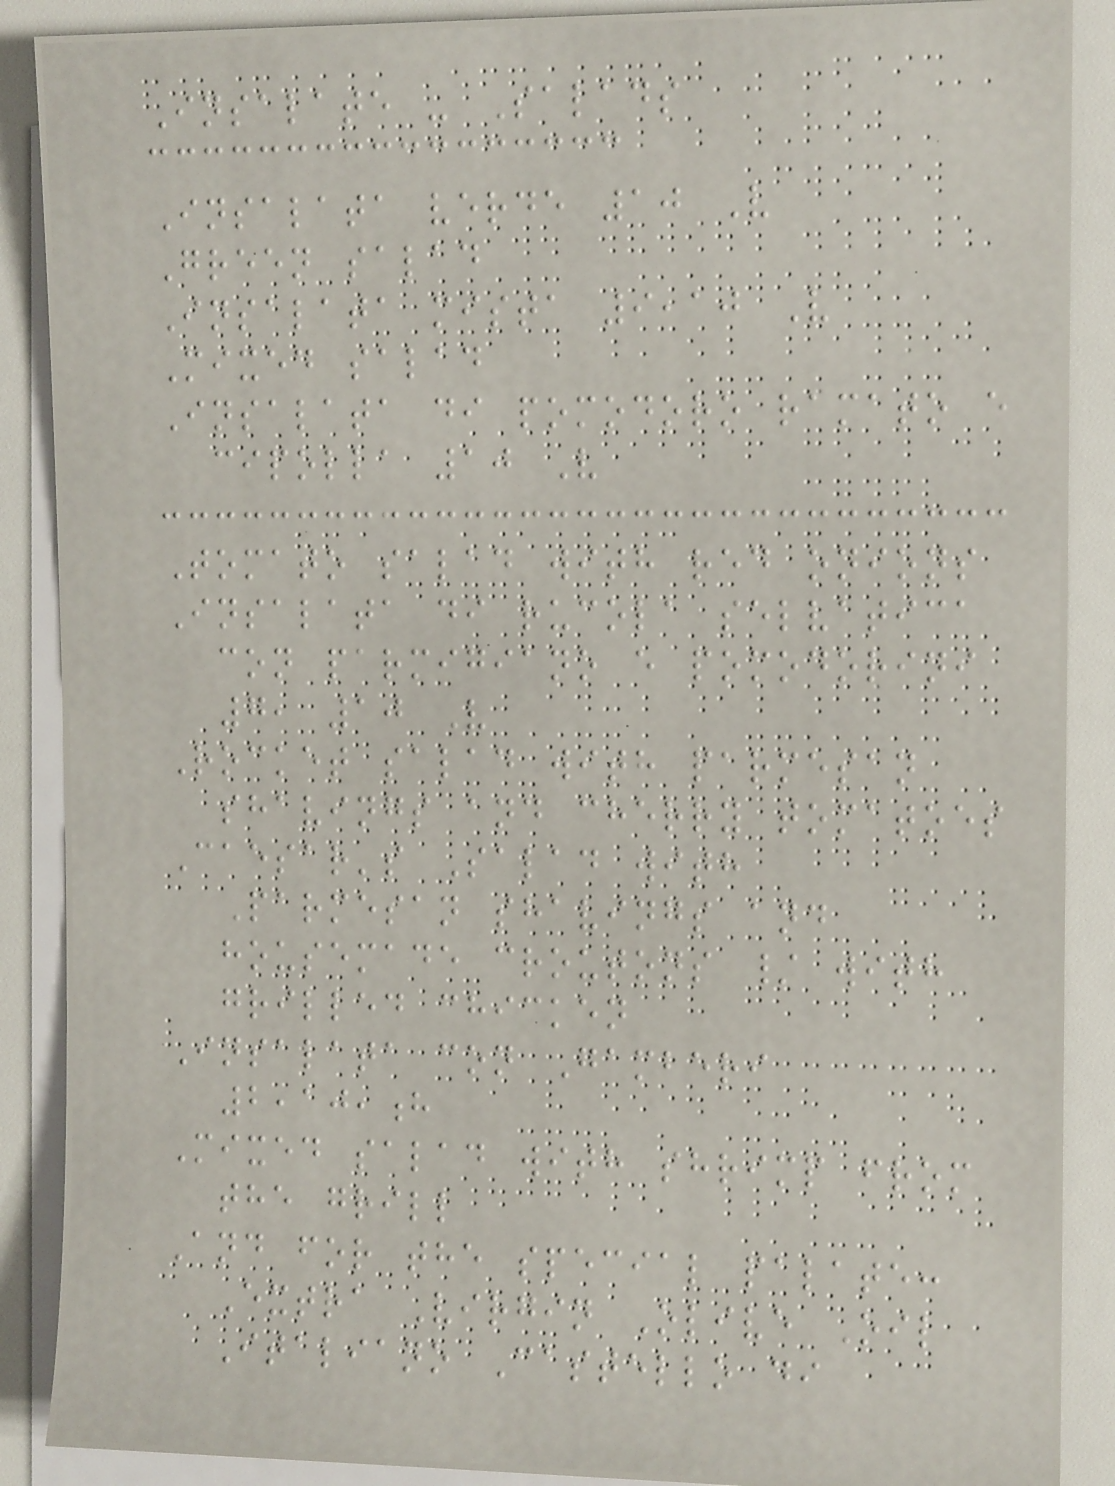Insalate - Salads
Insalata verde 10 V
Green salad
Insalata mista 9,10 V
Mixed salad
Insalata di pomodoro ramato e
cipolla 10 V
Tomato salad with red onions
Insalata di rucola selvatica
con parmigiano e pomodorini
7, 10 V
Rocket salad with parmesan
shavings and cherry tomatoes
Caesar's Salad with
Parmesan shavings and
housemade croutons / with
grilled chicken
Insalata con Gamberi
2,10,h
Mixed salad with shrimp from
the grill
And for the special palate:
Extra Virgin Olive Oil
Italiano Castello di
